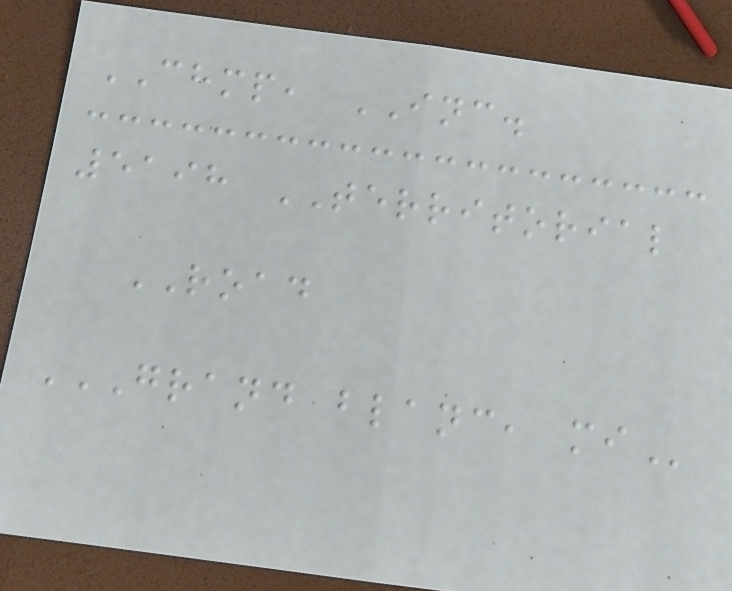CHMP, INC.
5198 TERRITORIAL
ROAD
GRAND BLANC, MI
